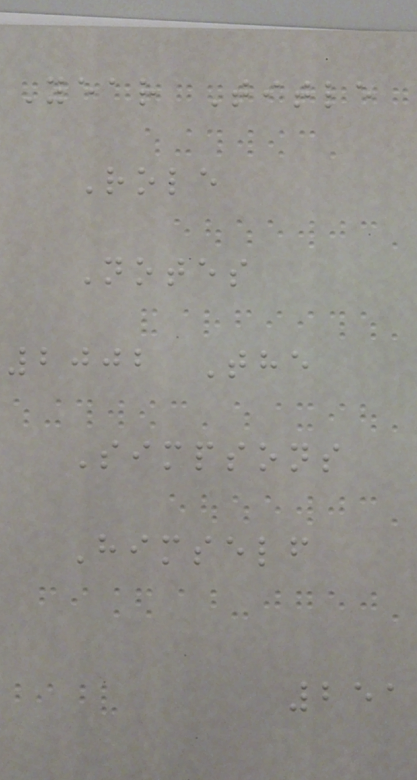Year Title
Role
Notes
2002 The
Simpsons
Himself
251
